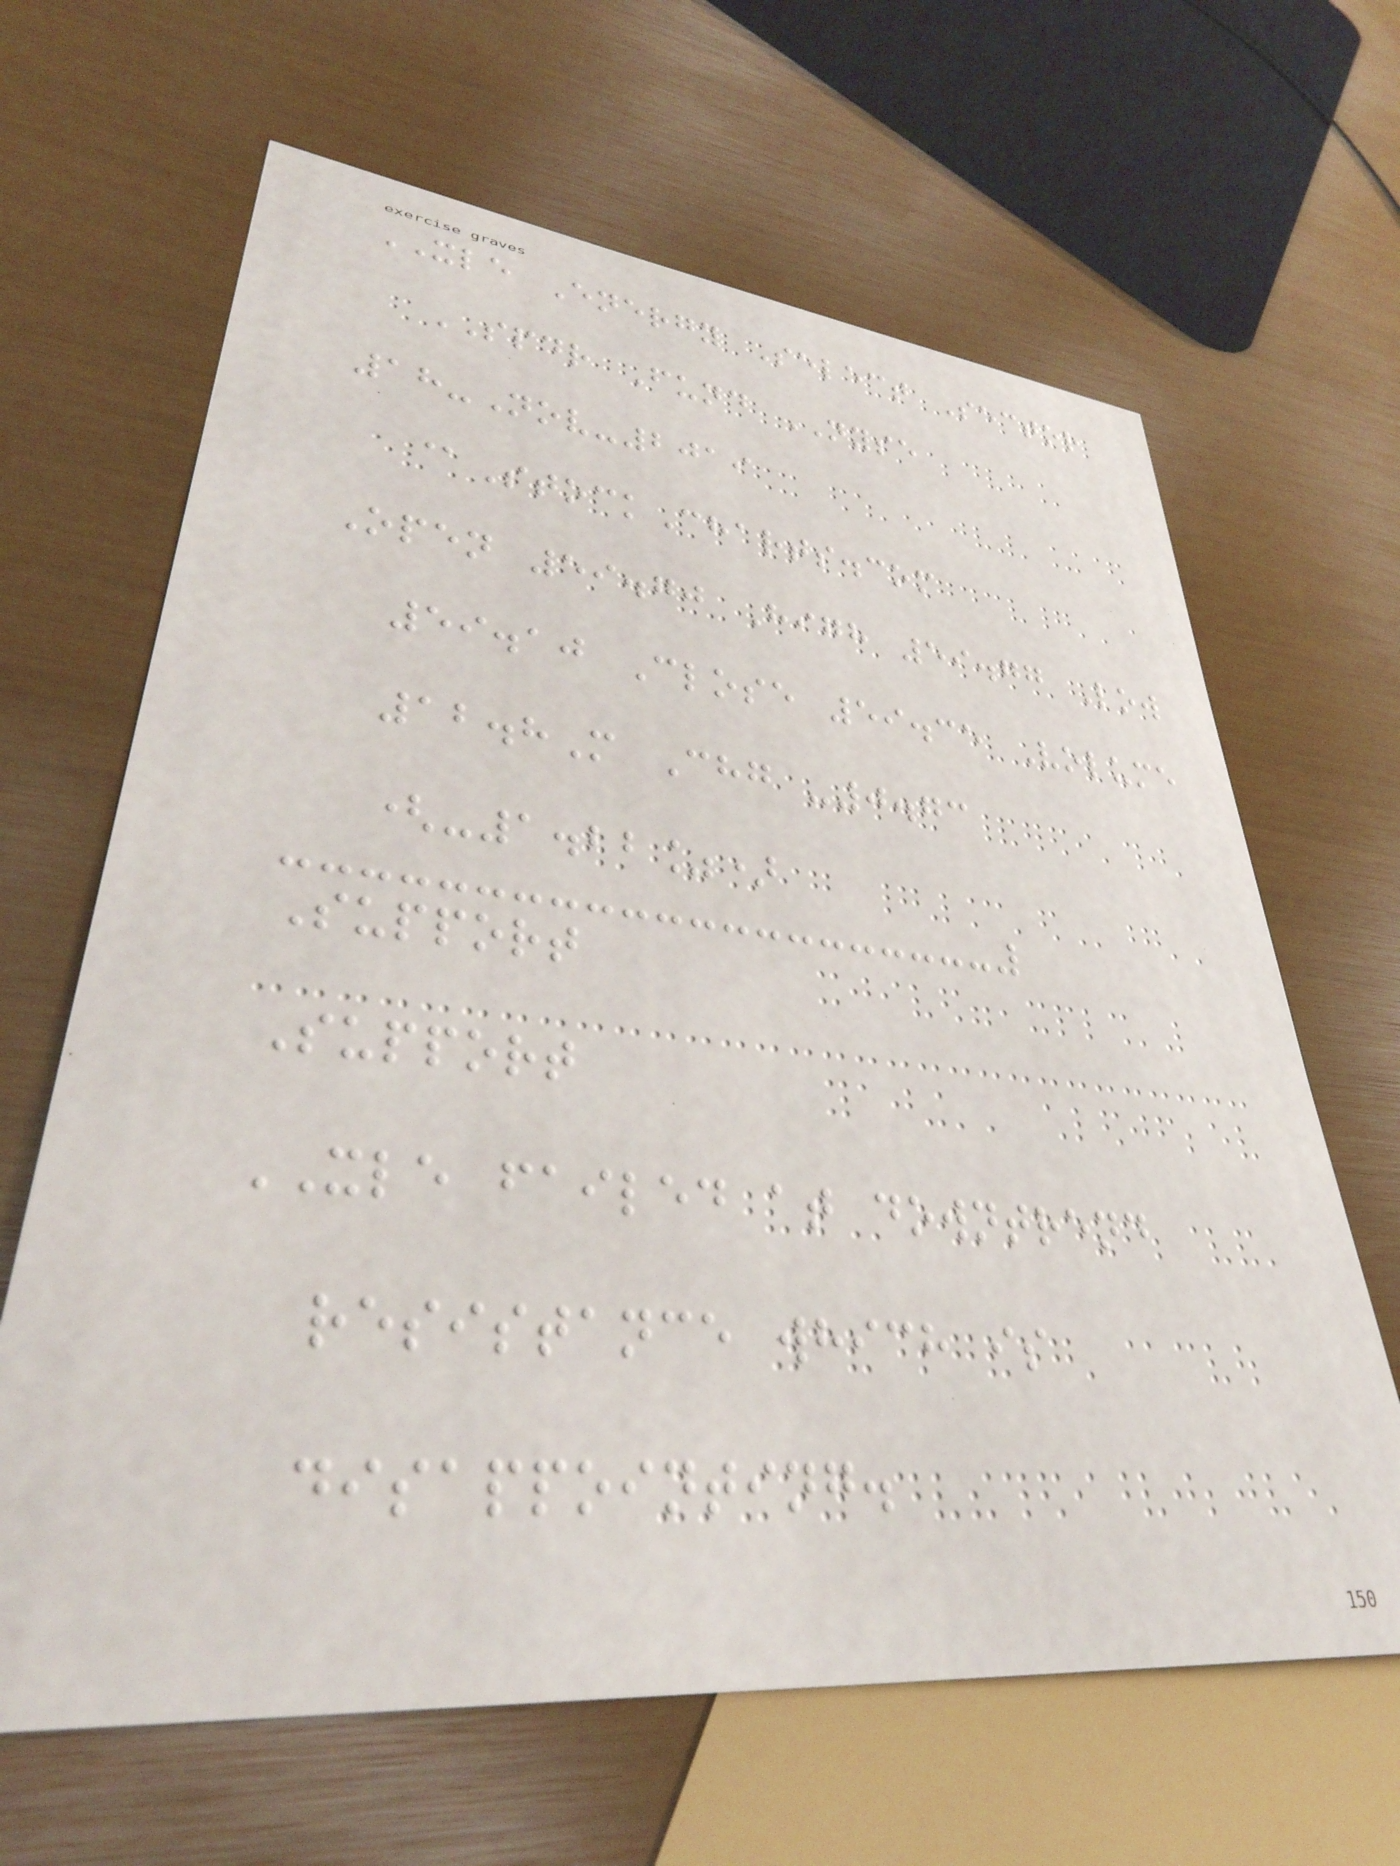XLE Energy Select Sector
SPDR Fund NYSE
18-Nov-2019
@StockCharts.com
Open 59.70 High 59.77 Low
59.10 Close 59.35 Volume
12.8M Chg -0.73
(-1.22%)
Support
Support
XLE failed at downtrend
resistance which is
disappointing.
